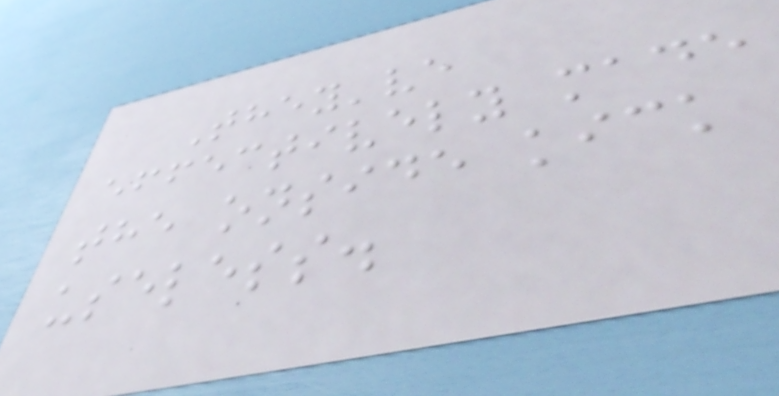They've
effectively made
the onside kick
useless.
